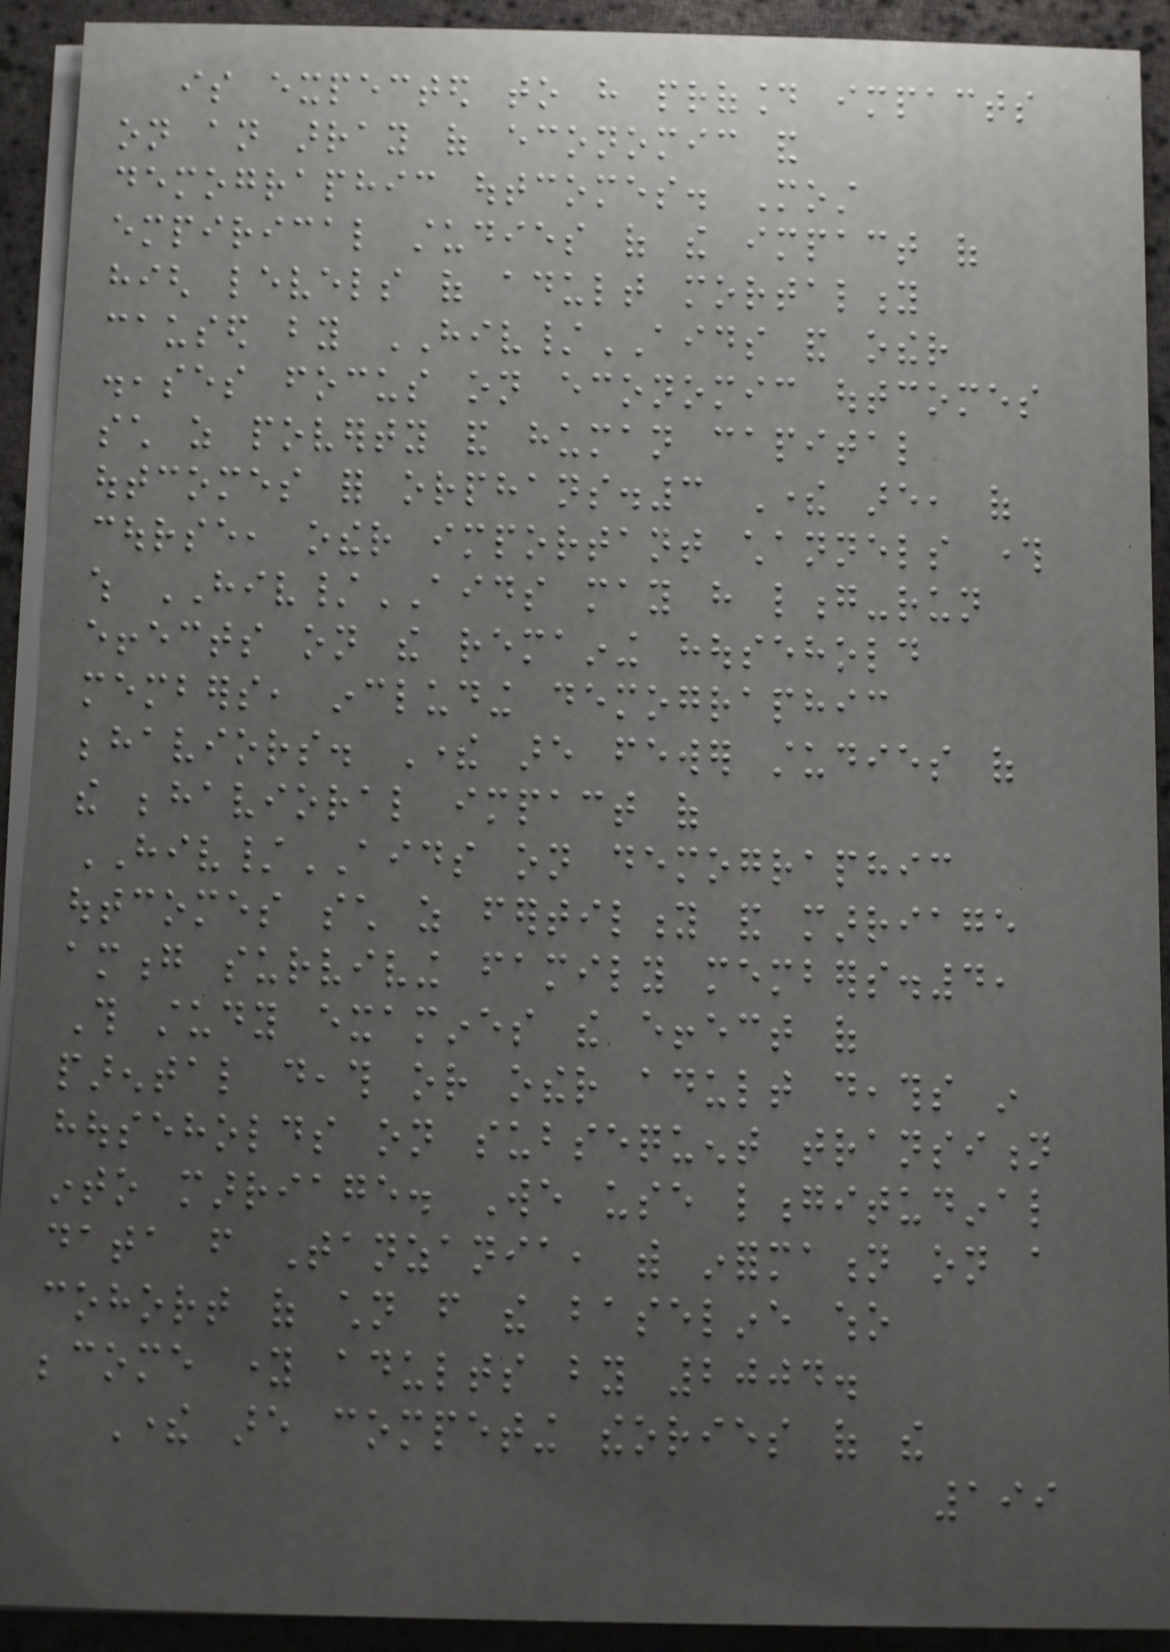is expected to have profound impacts
on an array of economic and
demographic outcomes. Most
empirical studies of the impact of
high levels of adult mortality
caused by HIV/AIDS and other
diseases focus on economic outcomes
such as poverty and human capital
outcomes for orphans.3 There are, of
course, other important channels through
which HIV/AIDS may have long-run
effects on the remaining household
members, including demographic
behaviors. There are fewer studies of
the behavioral impact of
HIV/AIDS on demographic
outcomes such as fertility and marriage
among surviving family members.4,
This study examines the effect of
parental death or other adult deaths in
households on subsequent transition
into marriage. We use longitudinal
data from Tanzania, with information on a
cohort of children from the baseline who
become young adults by 2004.
There are competing theories of the
199
